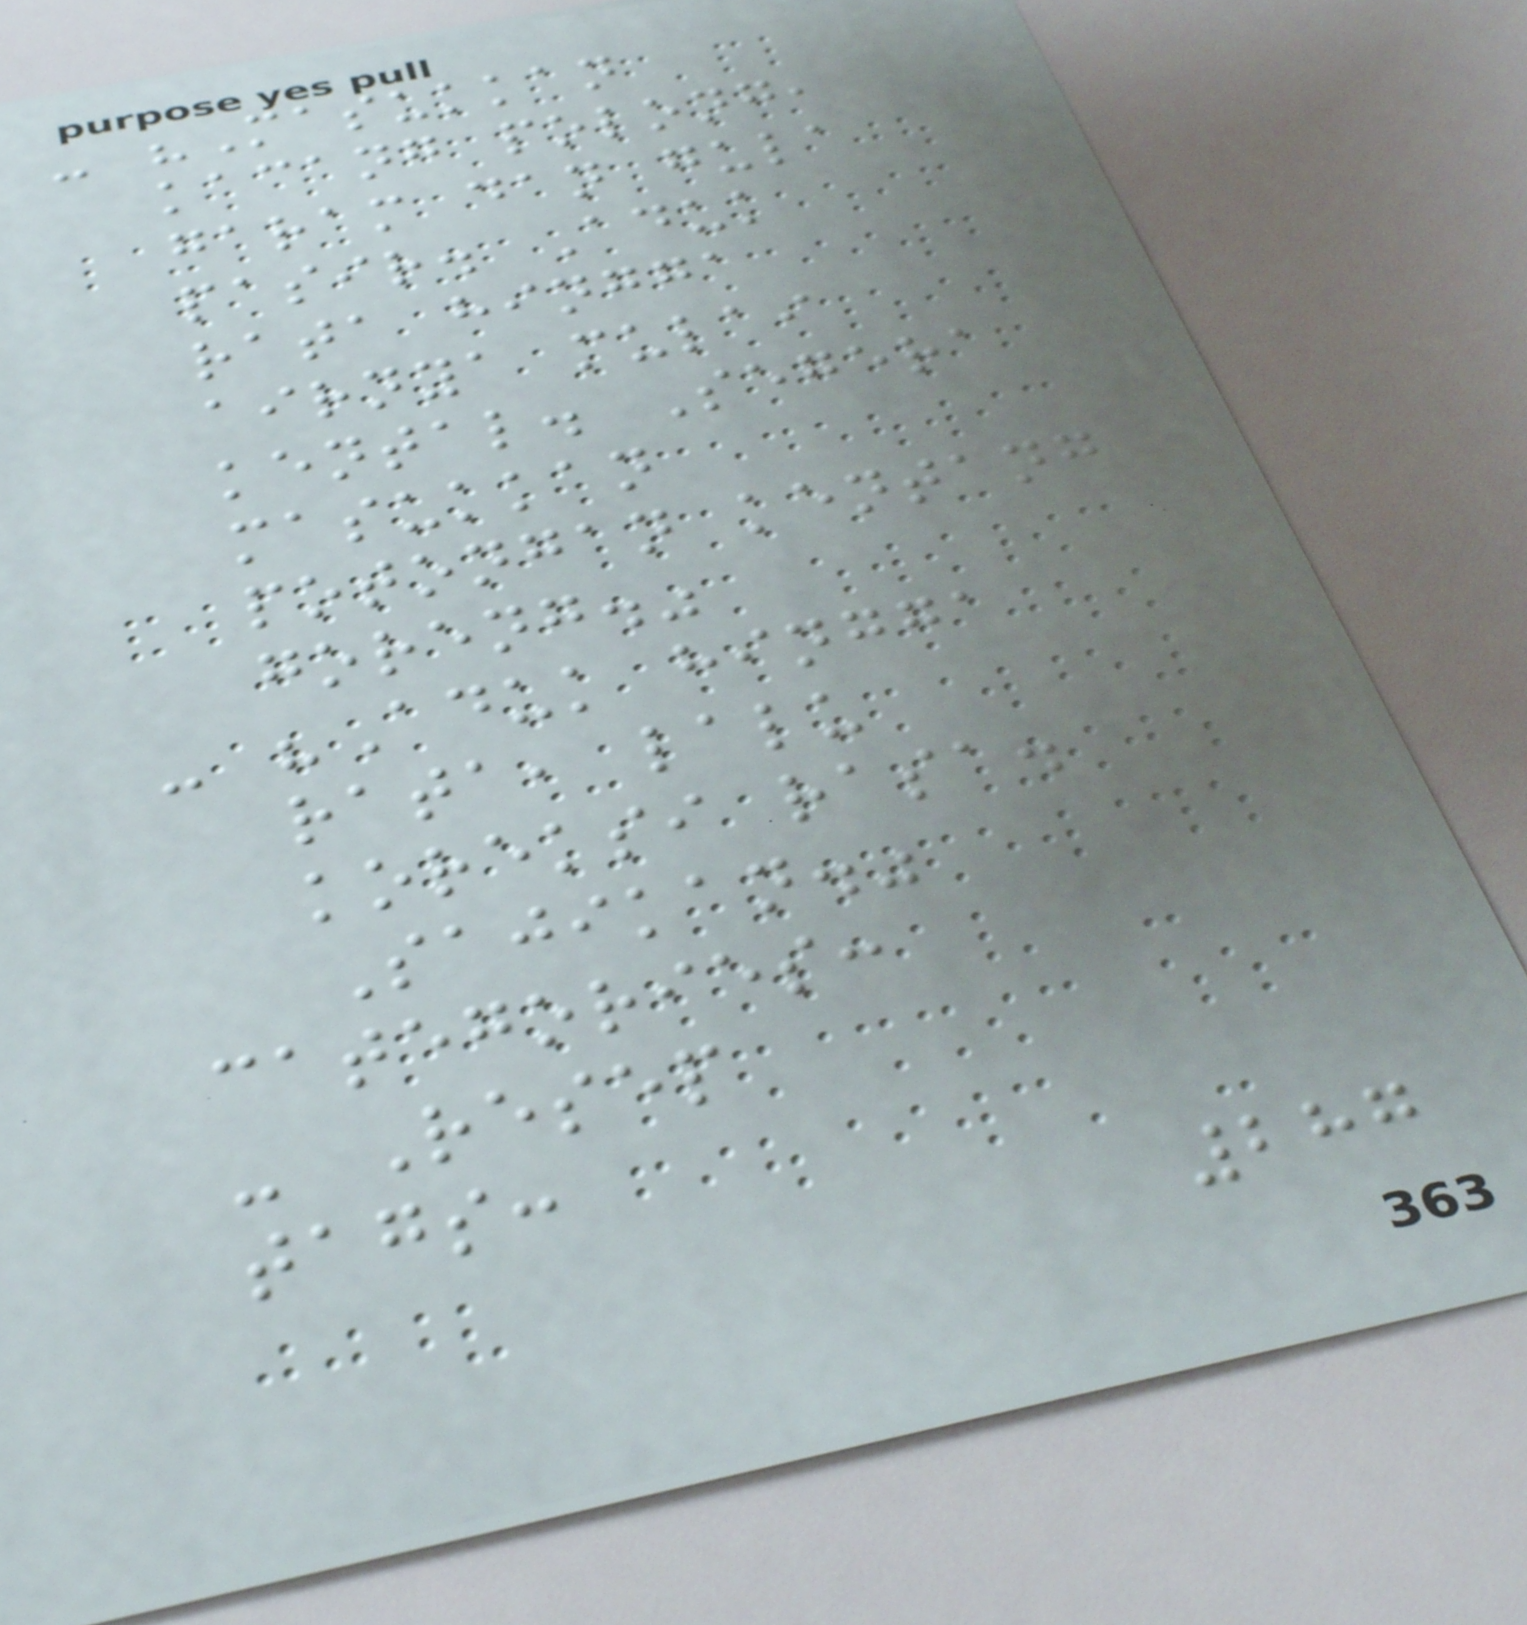- "Masukkan
kacang polong,
garam dan gula
pasir. Aduk
rata hingga
airnya mulai
kental. Segera
masukkan
potongan kentang
goreng."
- "Aduk hingga
rata, lalu
koreksi rasa.
Sajikan."
categories:
- Resep
tags:
287
